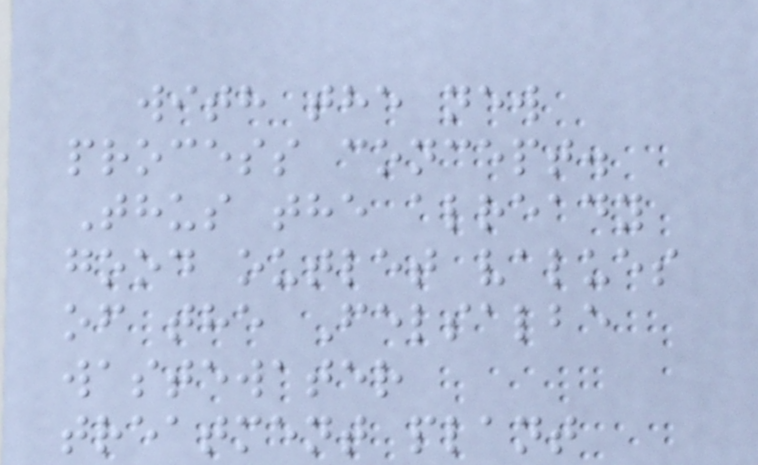with the new
process concept.
Thus the already
good outlet values
of the Felsalbe
wastewater
treatment plant
